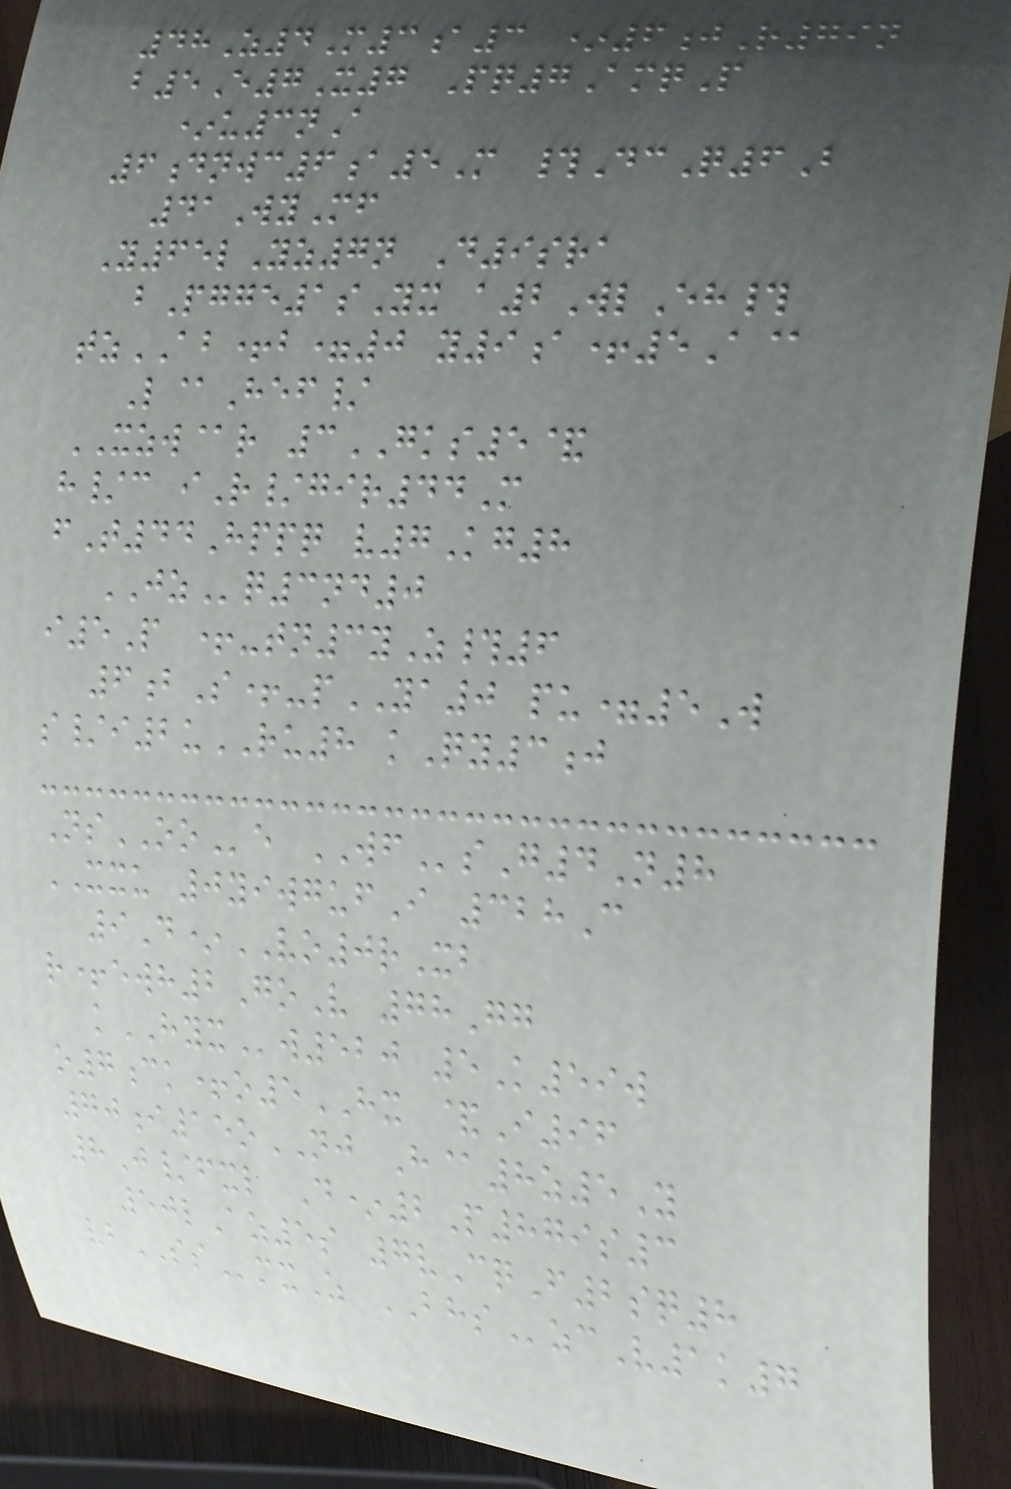48Z4M3a3 *6jR79n
b5E7X7 Pq7AmqP
*u3nA
6dnwc6a5M #DcQ6B
41WyMf
Y65lYz7n D9sra
bPgge1sYx a2WlEh#
tzAB+b=0 y9a+5A@
L@Hef/
XZW@r 3GKS5&
h/c iR/gir44M
fT44Hppq v7Kg8
JZq3nd0
i5P +-tn3yZ#6
6bS+-pYA0 pu=5W
s/i2uRU8 kQy3j
NsOOe WFsG4N8
XXU 0yiwgufI 328C
9D*VO0rXb
r+ewh2GoV 78Gg
kHYXw520 5K59w
o7ck+o5HX &I96
70i15oNJ H@8z5Y
8J/fxl D*2P879s3
50lAz5s 7vCqF2sq8
vbSSmxZ BHSzcV1k7
